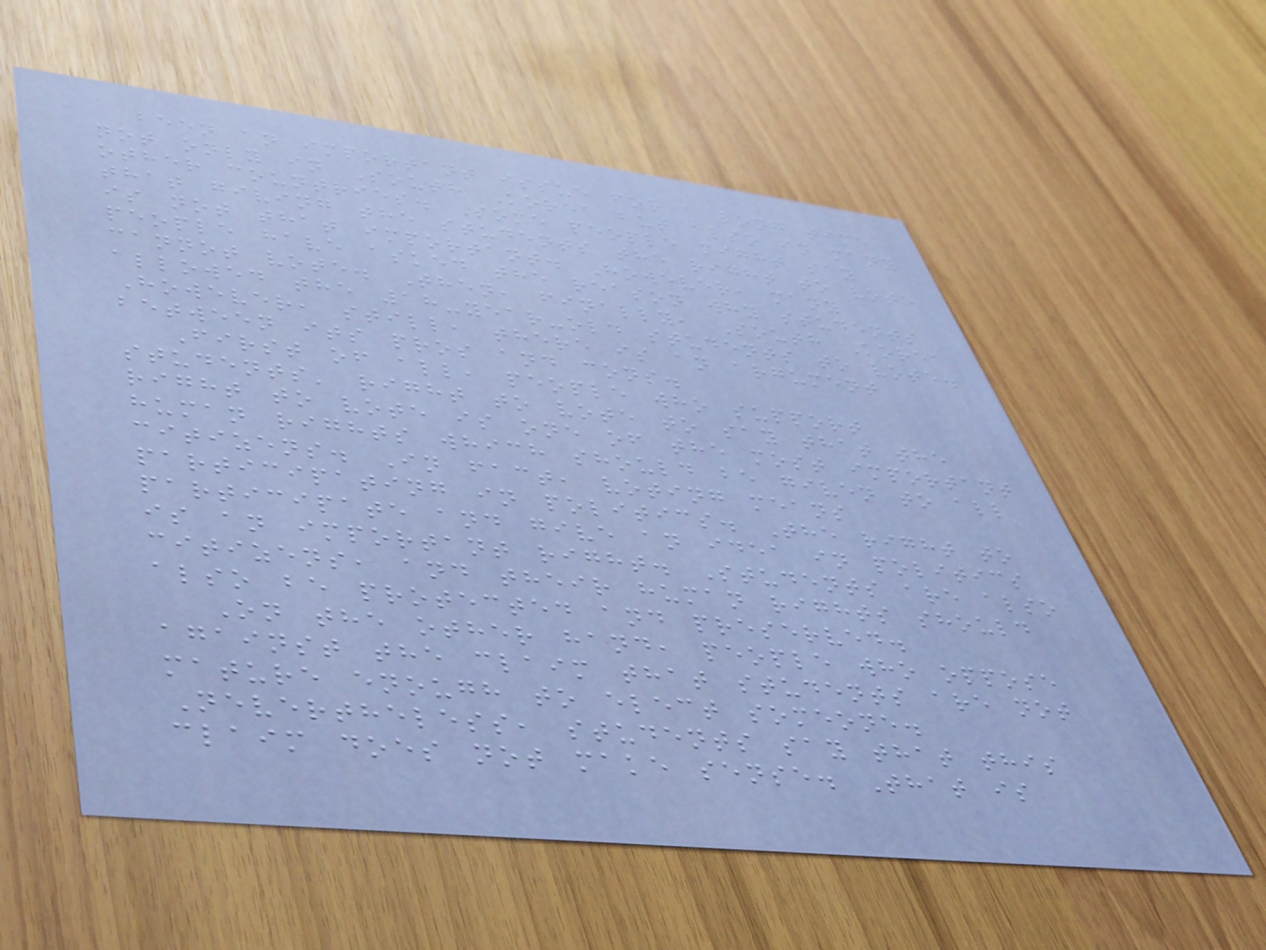been an important issue for a long time
not only in South Korea but also in many
other countries. Some people might say
that giving the students the right to vote
is not that important. However, many
people have asked the reason why students
cannot vote. Then, finally, South Korea
allowed the 18-year-old students to vote.
However, still, there is an argument
between its pros and cons.
First of all, people who support
students' right to vote to say that the
right to vote is one of the most important
human rights which should be given to all
citizens. In fact, voting means
participating in politics. The right to
participate and give an idea in politics
is an important right. Students are also
citizens, and their human rights should
also be protected and preserved.
On the other hand, people who oppose
against the claim that students are not
mature enough to elect someone.
Nevertheless, students say that this
claim does not make sense. That is
